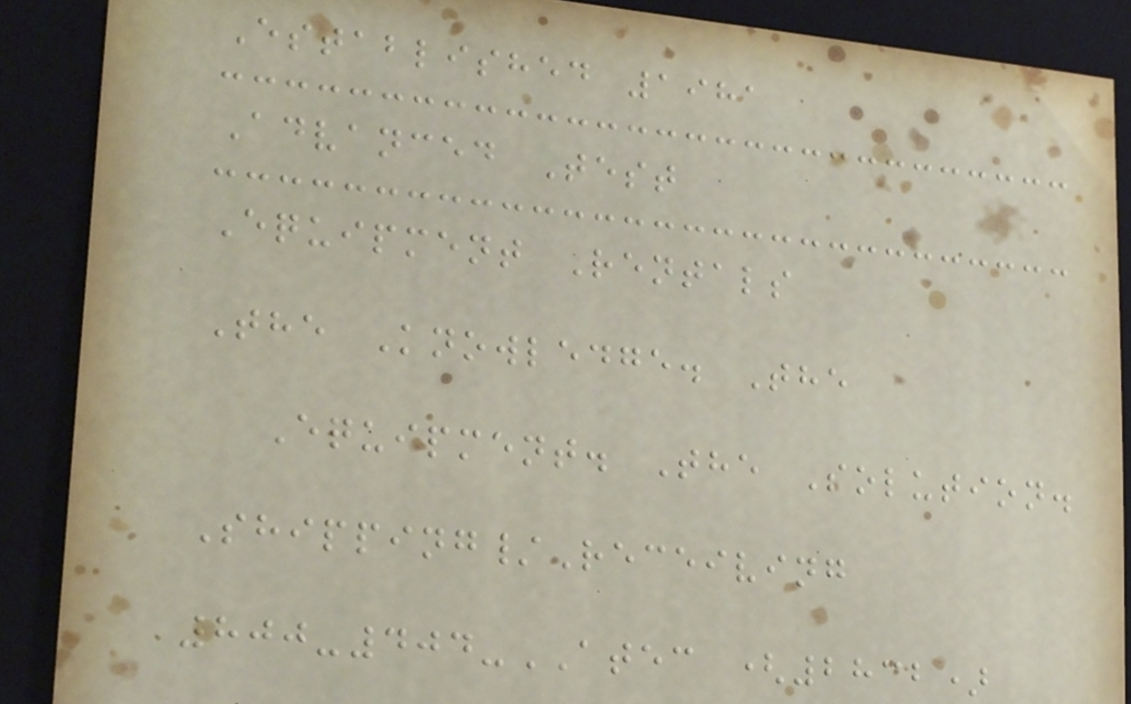Established 1981
Advanced Test
Equipment Rentals
The Knowledge. The
Equipment. The Solution.
Shipping/Receiving
800-404-ATEC (2832)
